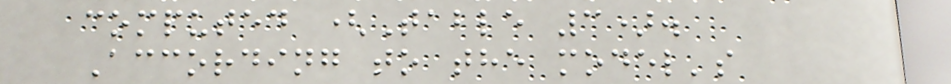computed (Table 3).
According to the model's
